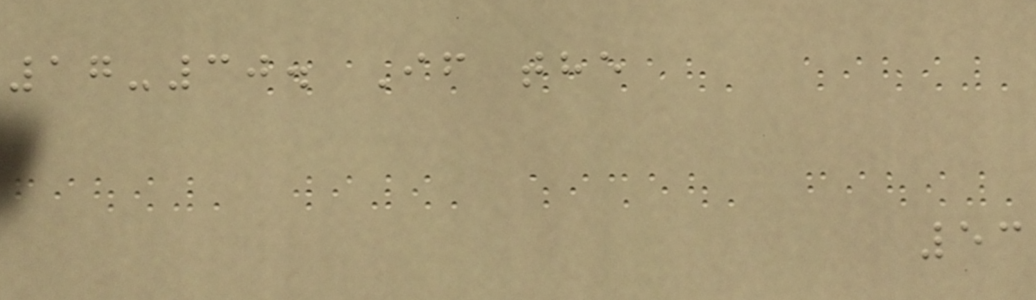17-30. If the
53
